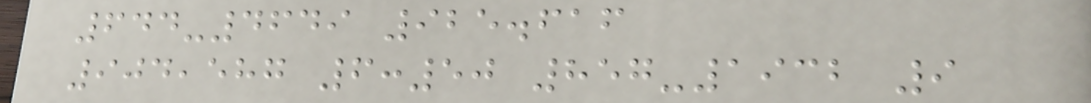644-4649 925.616
904,587 6:50 857-1932 9
